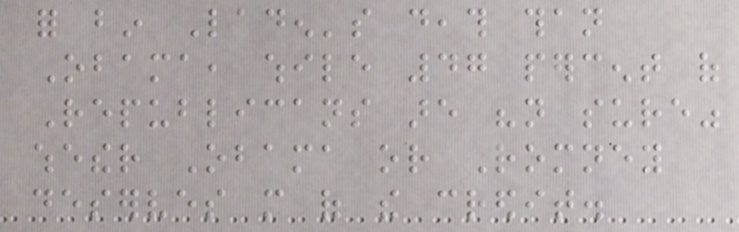for bin Laden's death than
Obama, while 47 percent of
Republicans are "not sure"
whether Obama or Romney
deserves more of the credit.
